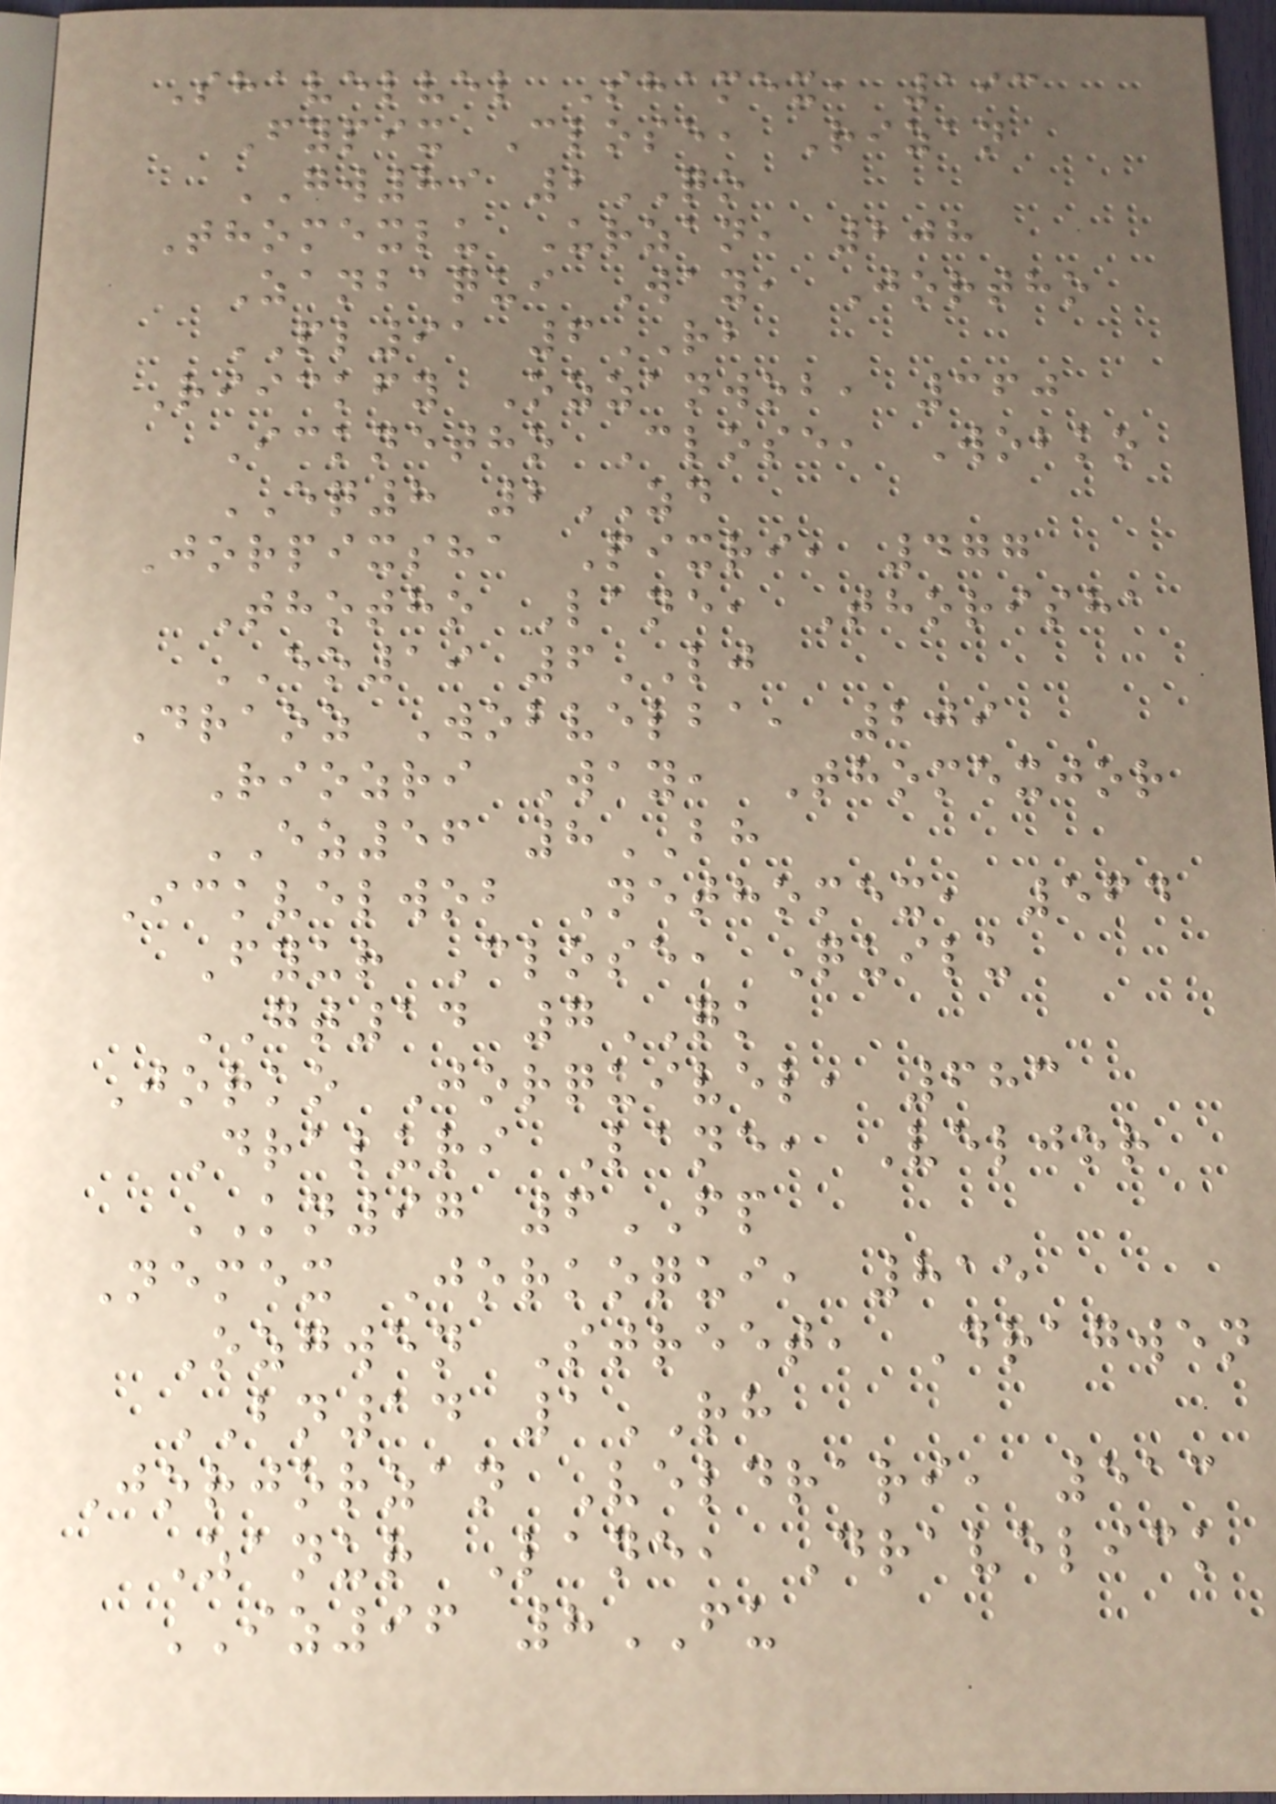Shavelvel Shamex, 193
Fypix Close, Rizan
GW89 2QO
Thomexlu Urzan, 208
Zanbaqui Way, Jortho
PL91 6RB
Riickfy Ozzanwob, 360
Icknetho Close, Wobko
EQ8 2ZD
Jorpixsha Pixri, 477
Thotho Lane, Thorisha
EO19 6LJ
Draoz Wobvelba, 209
Riozri Way, Thomexjor
EZ56 8BH
Ickvelwob Nethomex, 564
Fyur Close, Quilu
GT14 7QK
Jorko Jorquivel, 683
Draluri Lane, Veljor
KN97 6FP
Nemex Jorkoqui, 815
Ozgwen Street, Dragwen
BN14 1RH
Jorjorzan Veldrari, 513
Zanur Lane, Dravelick
IZ96 8FU
